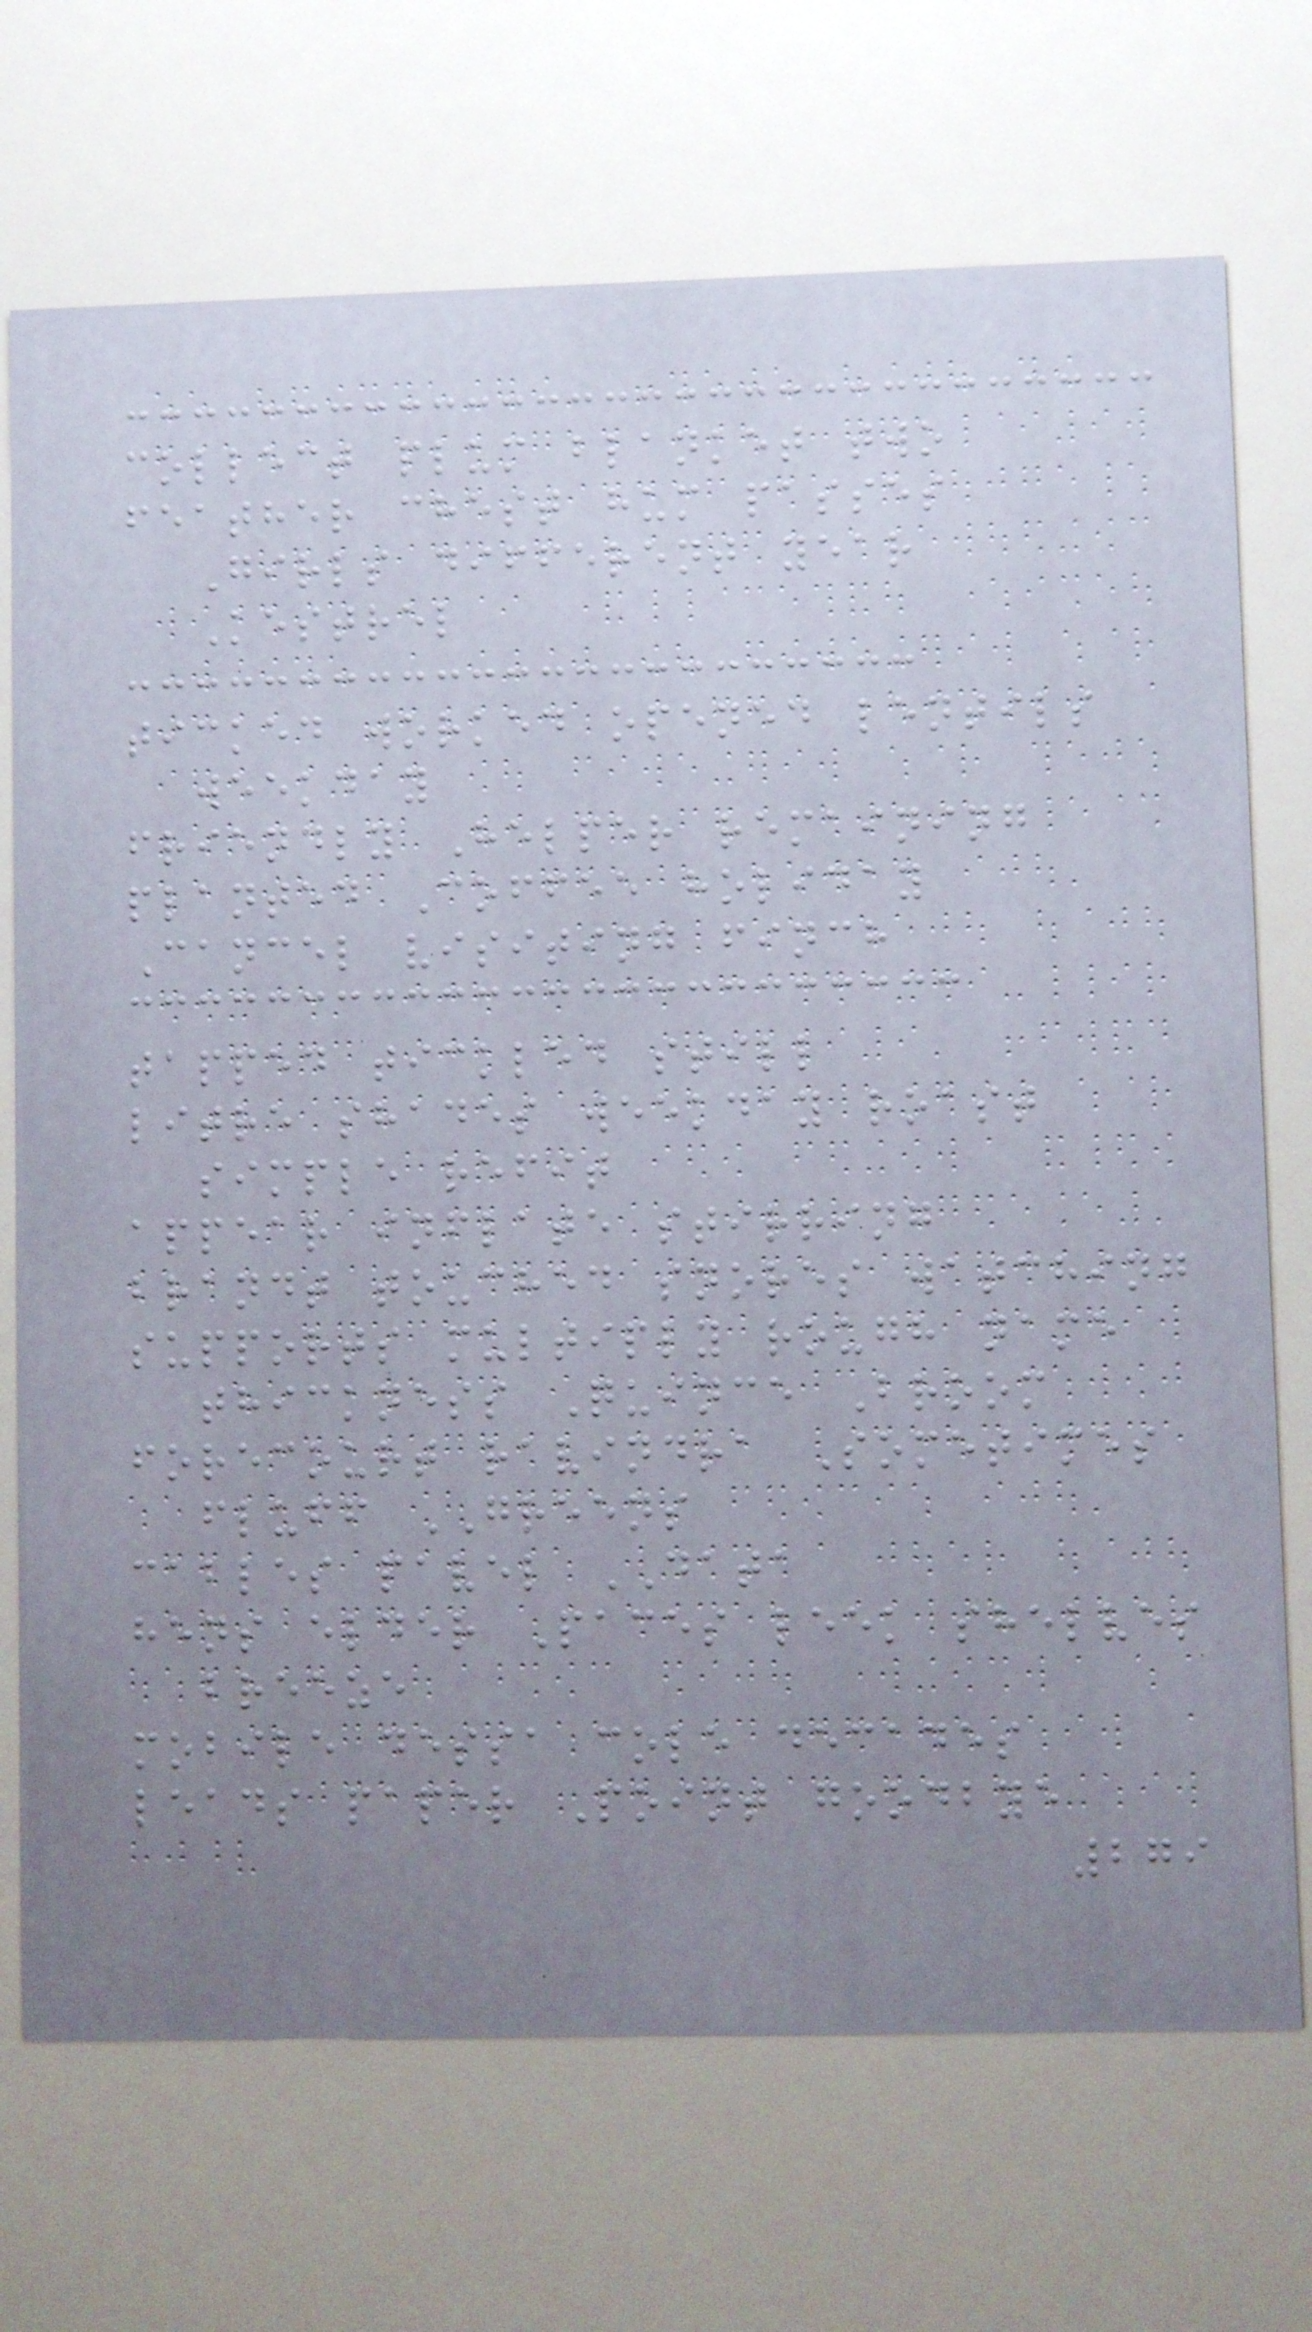collect plum blanket two
feather chest hum passes
Girls different year
Kestrel
ticked worked opened lentils
weekday
friendly Helper remaining
planted Coffee holiday
Cancel visiting finch
tapped tickled still
litre shades weekday roast
simple refit
appear inflate stirring
brandt touched snores watching
supports multiply rough name
thickness Quince Broom
forecourt ravindra Sometimes
fluff GREENS
cables pavel DATA
hens elder Paces leek shelves
breeze
mobile dessa cole decades
leads paper Point goodbye
279
